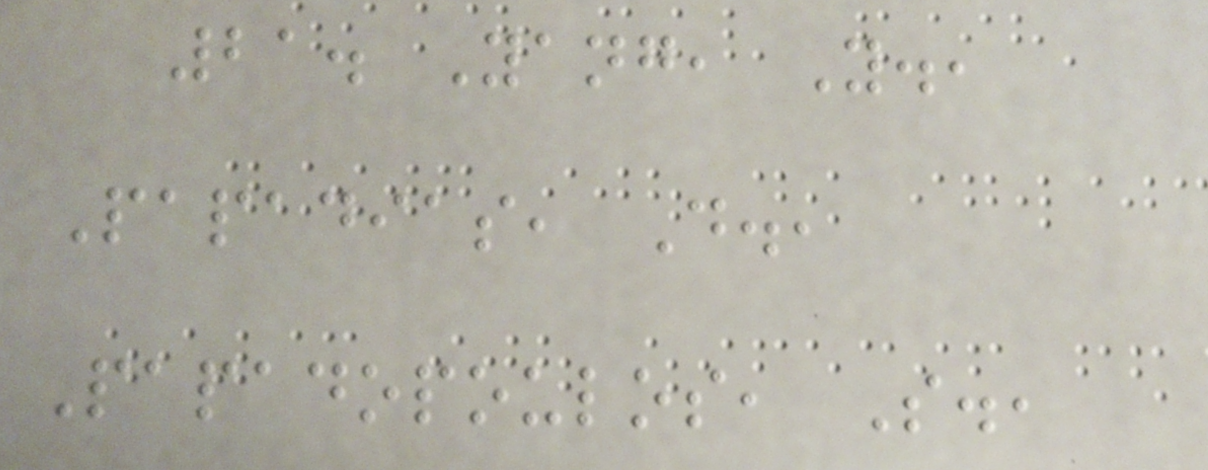21. Yang, Y.,
Papadias, D.,
Papadopoulos, S.,
